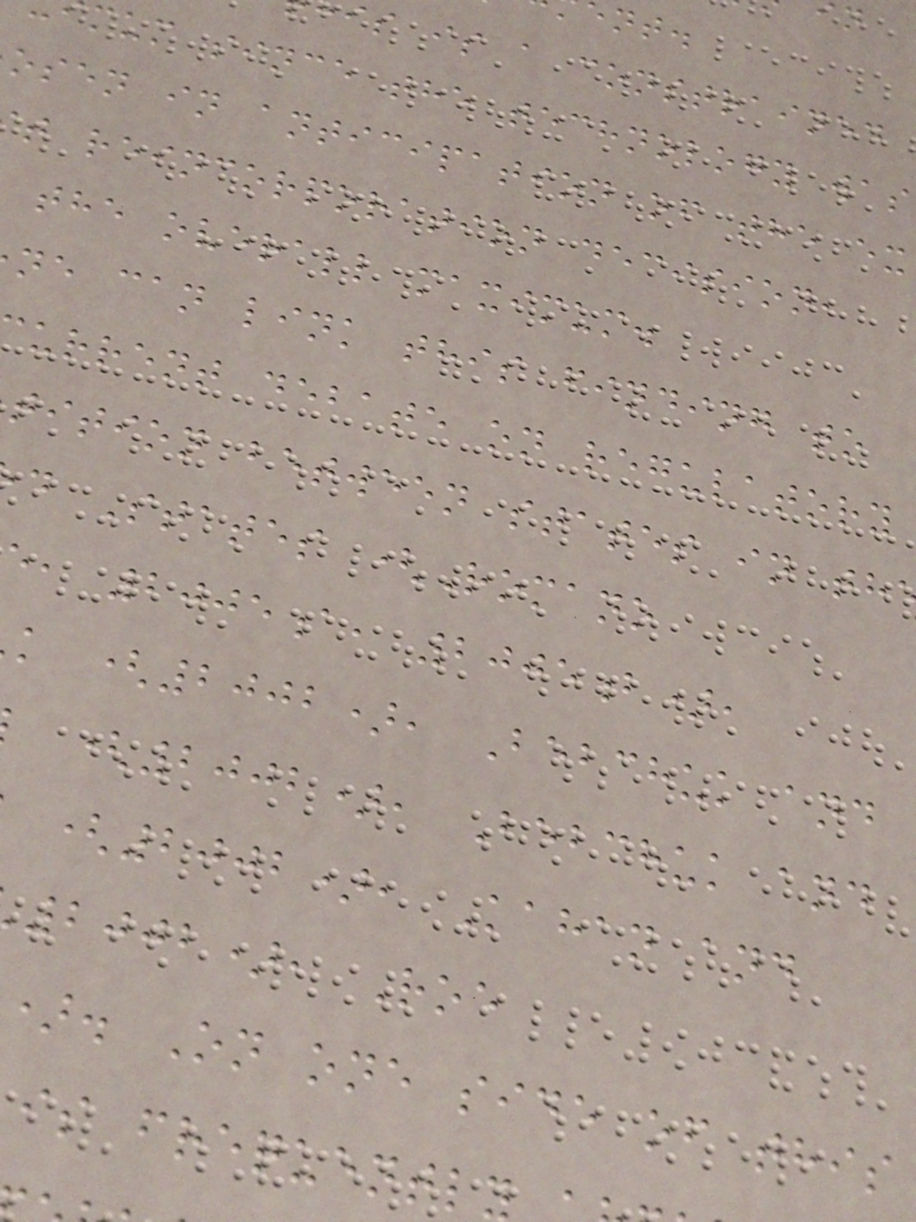is is a constrained
mum since the technology was
osen in anticipation of the ex
t reincorporation decision,
the overall maximum.
ne can link this finding to
urrent debate on regulatory
tition between states in th
d States (Romano
e, 2005a, 2005b),
k (2002), Bebchuk and
(2002), Bebchuk and
(2002), Kahan and
2002), Roe
. On one side of this
is frequentl
